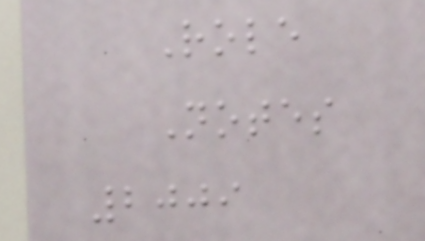Role
Notes
2009
